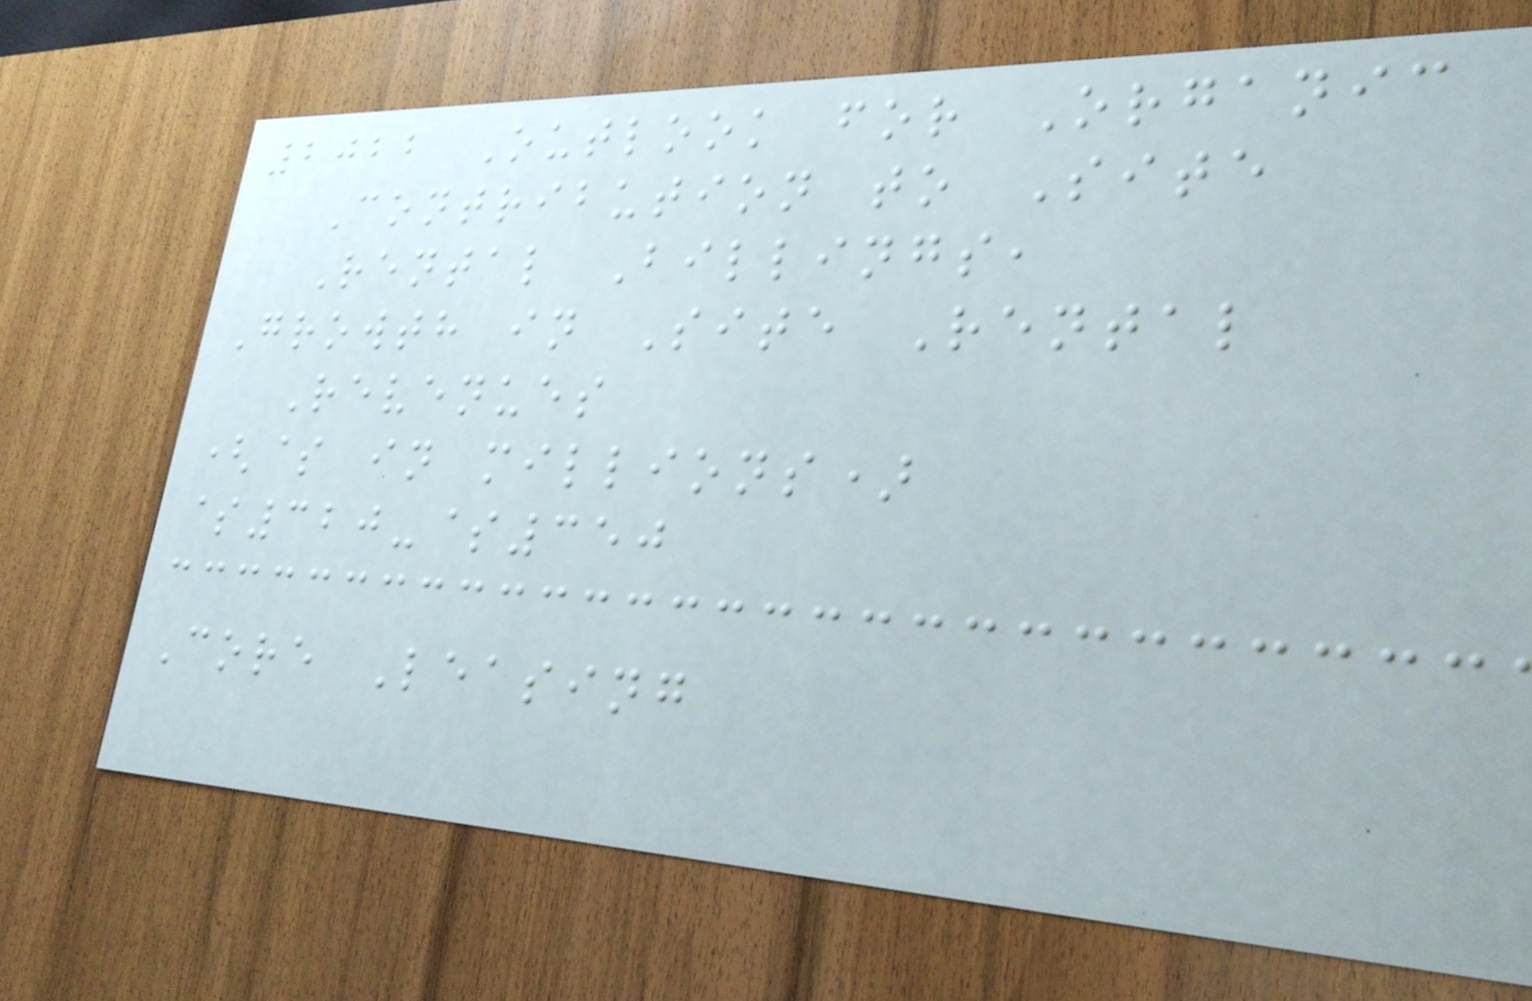2022 Outlook for Organic
Contribution to Site
Rental Billings,
Growth in Site Rental
Revenues
($ in millions)
$320-$350
Core Leasing
